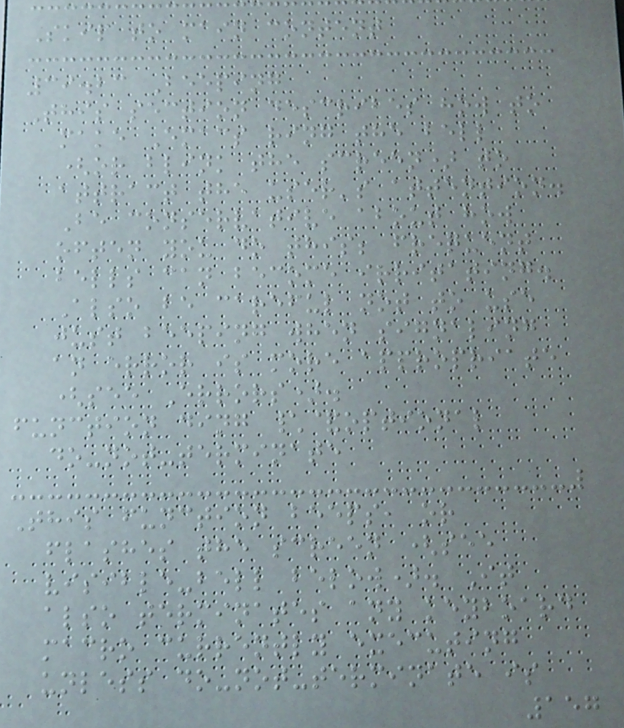Skip to main content
39.23 Beeping
This section describes how to
make Emacs ring the bell
(or blink the screen) to
attract the user's attention.
Be conservative about how
often you do this; frequent
bells can become irritating.
Also be careful not to use
just beeping when signaling
an error is more appropriate
(see Errors).
function ding \&optional
do-not-terminate
This function beeps, or
flashes the screen (see
visible-bell below). It
also terminates any keyboard
macro currently executing
unless do-not-terminate is
157
